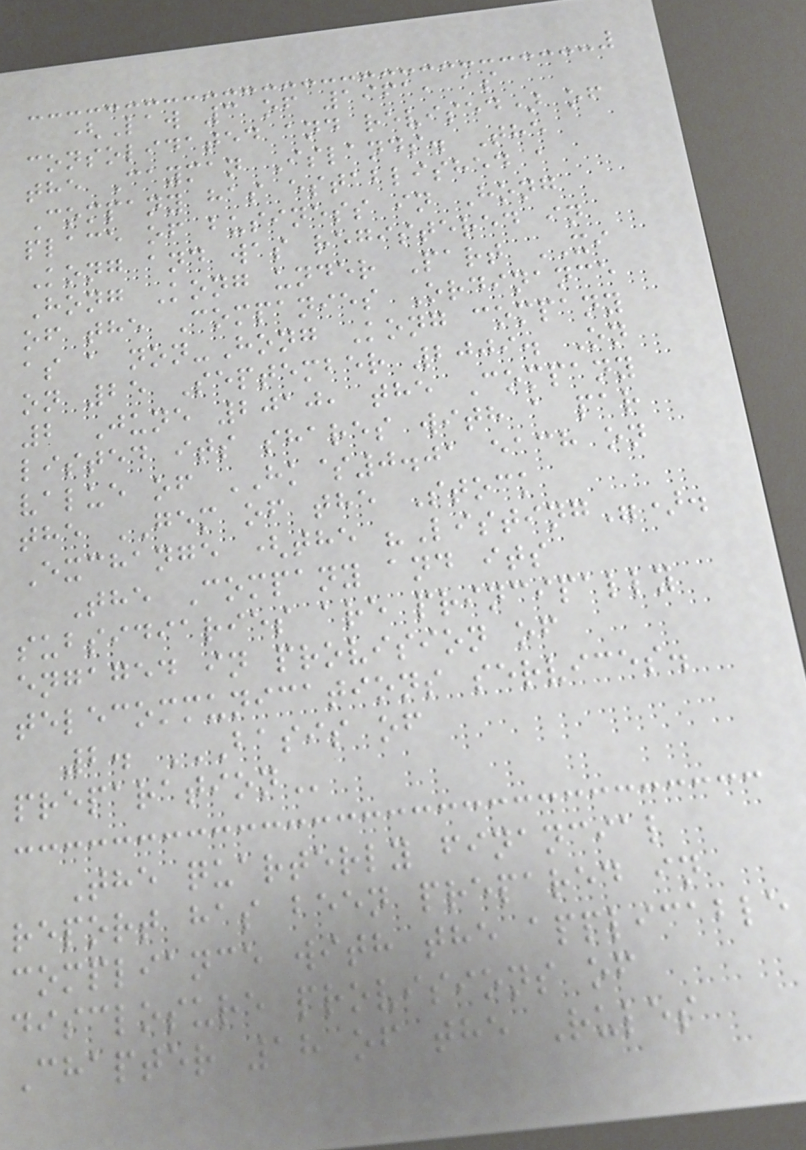(Law 3 of 1961, as
consolidated and revised) of
the Cayman Islands. The
Company has established a
place of business in Hong
Kong and was registered in
Hong Kong under Part XI
of the Companies Ordinance
as a non-Hong Kong company
on 25 September 2009. On
2 June 2010, the Company
listed its shares with a par
value of HK$0.01 each on
the GEM of the Stock
Exchange (the "Listing").
The Company and its
subsidiaries are principally
engaged in provision of
telecommunications services.
2. BASIS OF
PREPARATION
The quarterly financial
report has been prepared in
compliance with the applicable
disclosure provisions of
Chapter 18 of the Rules
